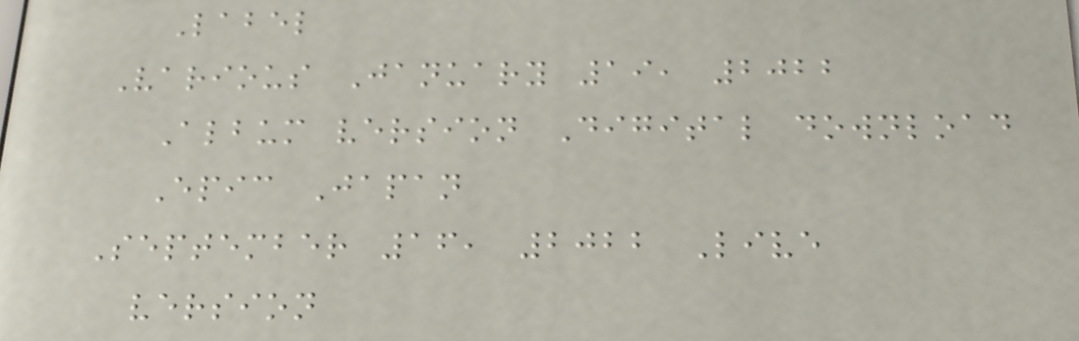Label
Various January 19, 2022
Album version Digital download
Epic Japan
September 16, 2022 Live
version
